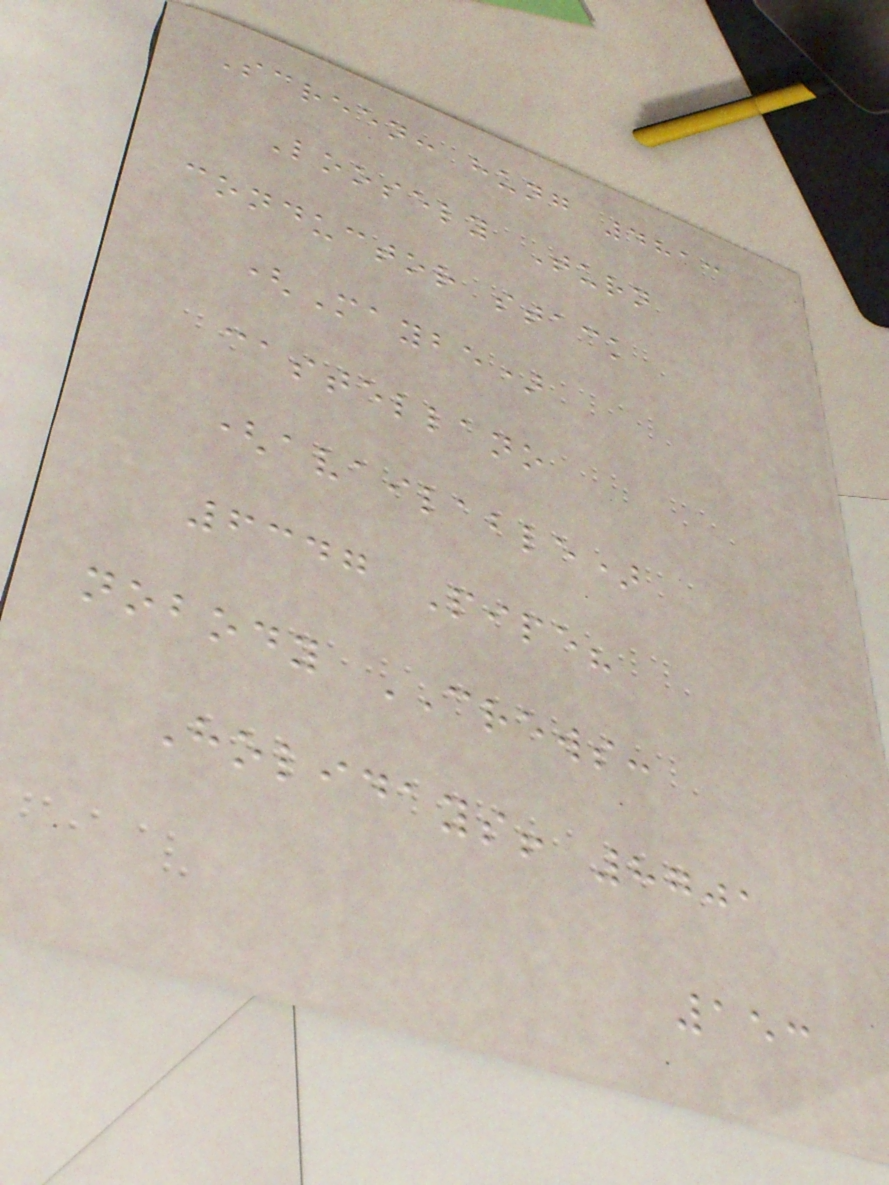Screen: hung 4813
Loosely Turn
conductor stack
(Maybe)
castellano
(available)
6347 Pipe?
nobody CREWS:
Holidays! 8701
153
